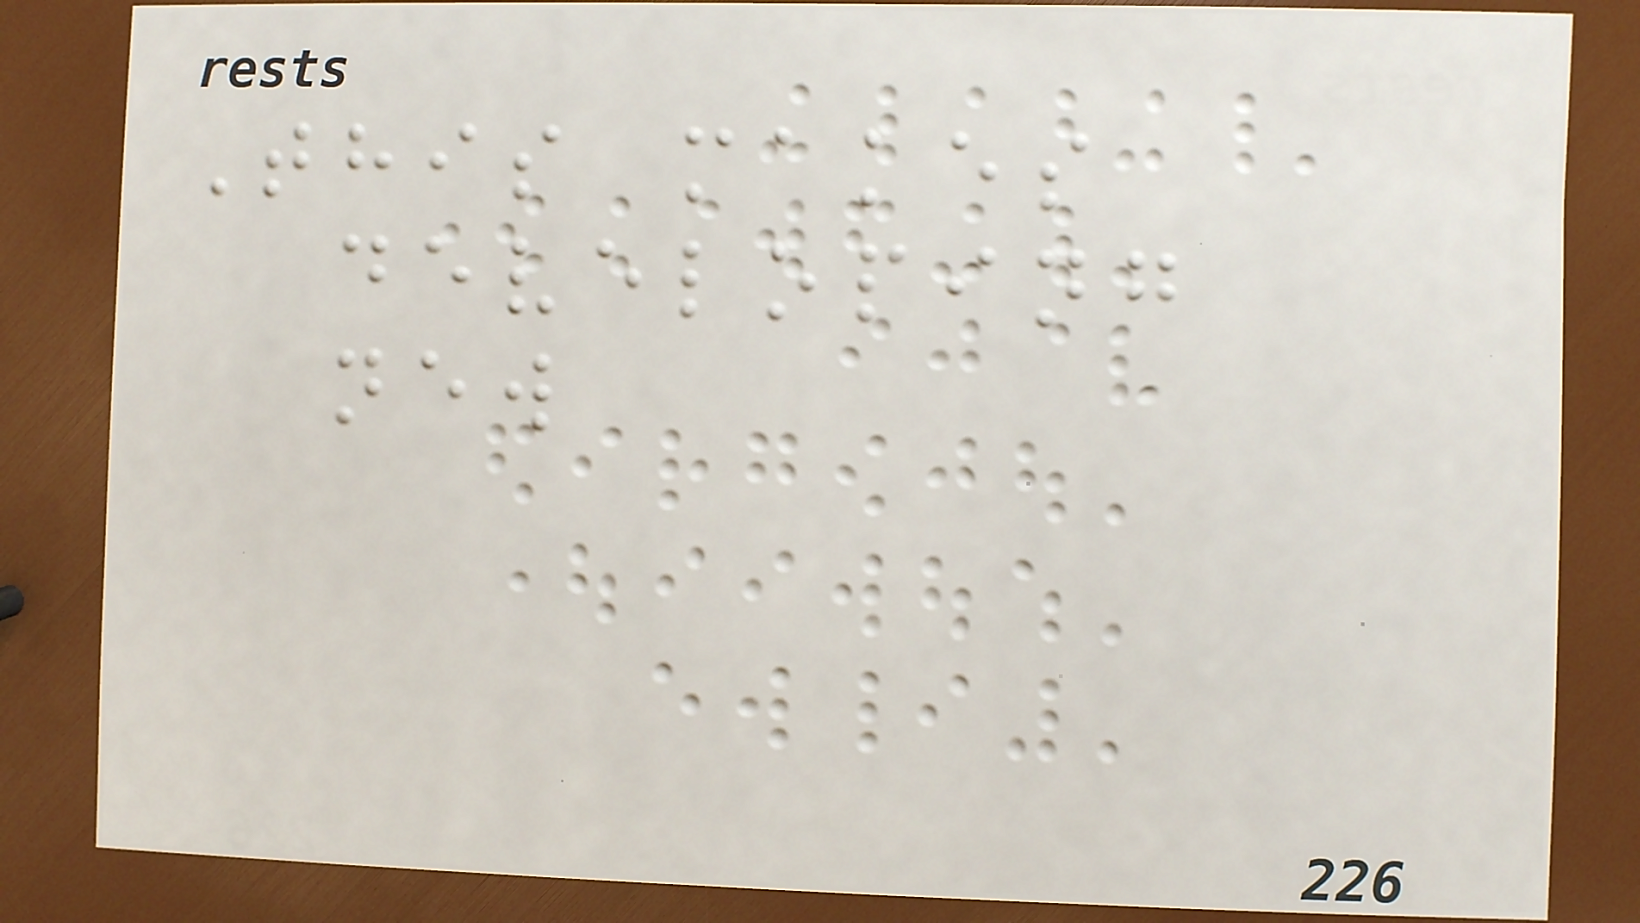This makes
developing
new
